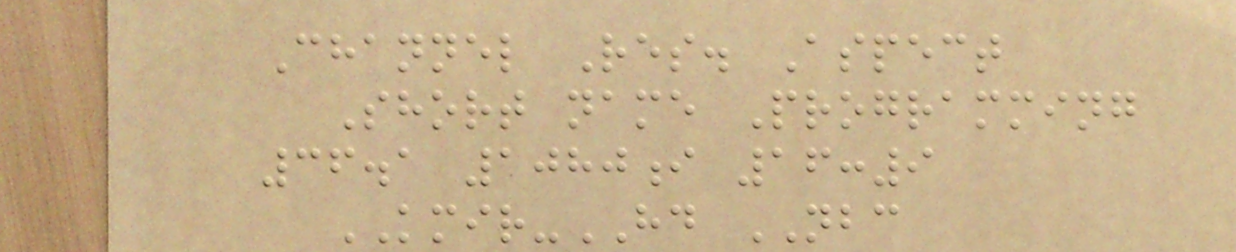Channel Res. Aspect
Short name Programming
36.1 1080i 16:9
KMIR-HD NBC
